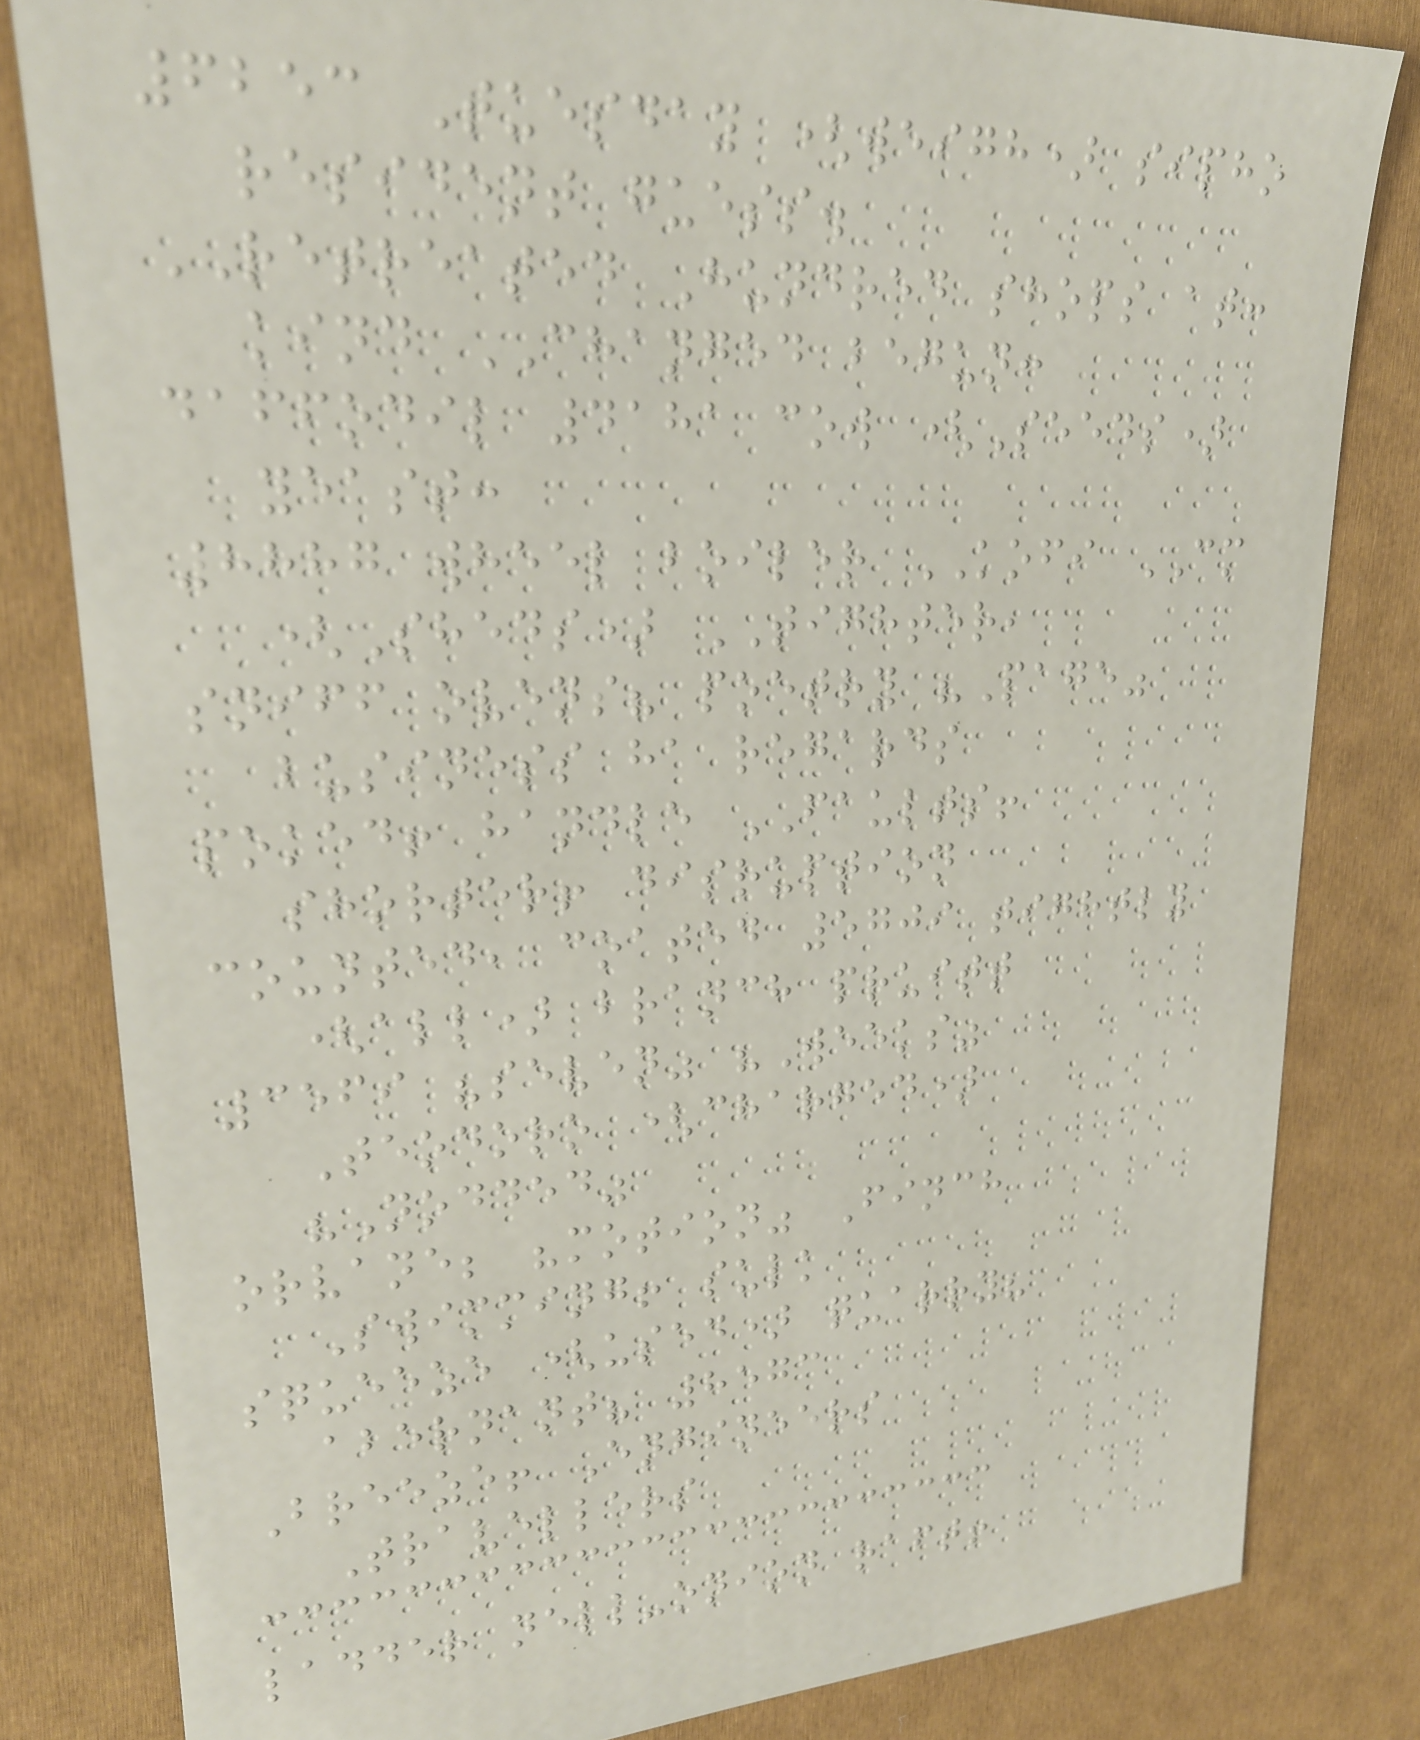6253 Tuesday (weigh) sipho
resident guess.
RETREATED Hundred shops at:
kind CHANGED begun:
daffodil 4181 cow (Seeds)
yeast:
8887 wheel boiler KOFI CM
(Sheds) TIGHTER,
sniff ovens? poetry "Page"
business ha regards
poked! handle FAULTS!
shorter! disruption
counted, coated 5709 tightly
(all) branch pruitt
3569 "seven" "Weeks"
Teodoro (charged)
"Nodded"
orvane; "motion" Finch
Swimming! sulk
squeeze (used) quarry?
abernant? 8573
Breeze! Engineers
Travellers
ladder nell-onion raft!
